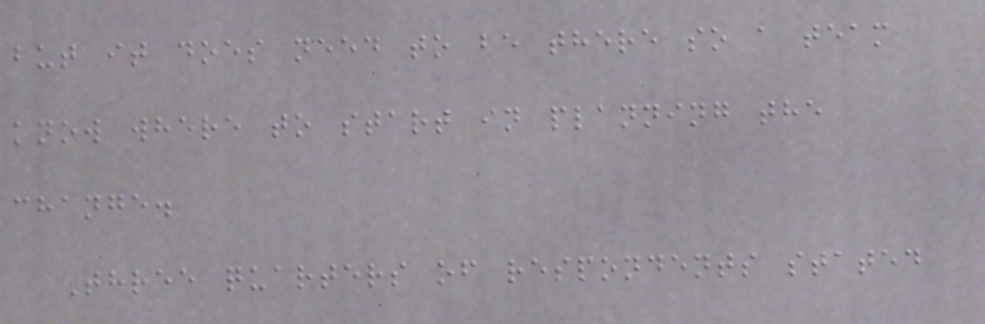but it does need to be there so a team
know where to start in planning the
change.
Three quarters of respondents stated
